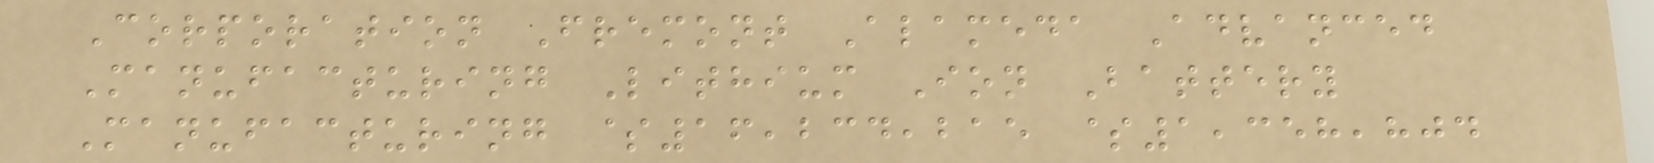Corporation Fremont Alameda Advanced
Manufacturing Lithium Ion Battery
Manufacturing $16,234,215 $1,358,804
